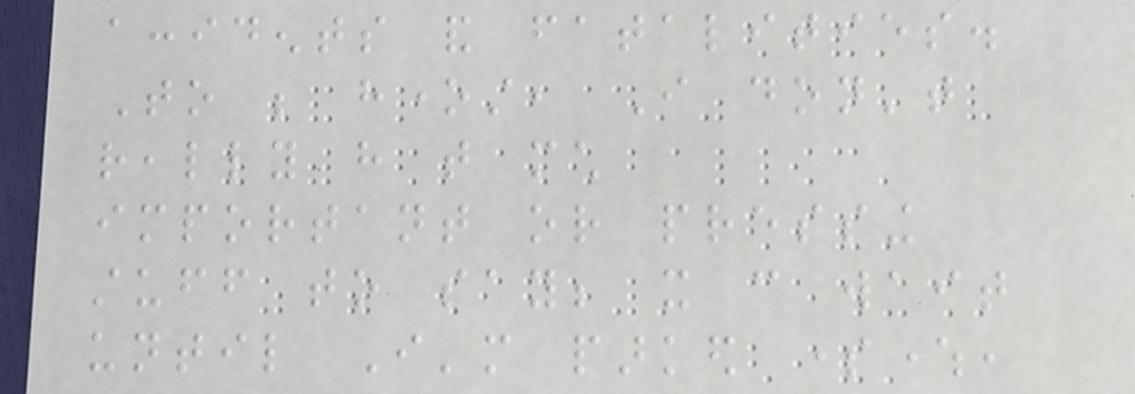accidents and fatalities.
To be honest, I don't
really have that much
important or pressing
stuff to say; it can wait
until I'm parked somewhere,
